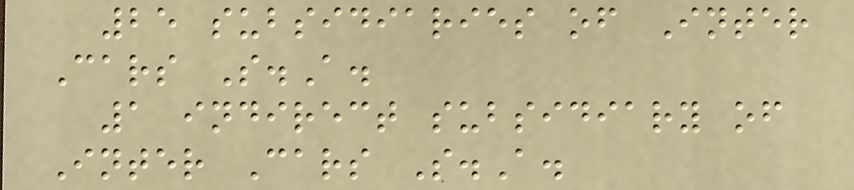25 subsidiaries of Inter
Cars S.A.
1 indirect subsidiary of
Inter Cars S.A.
